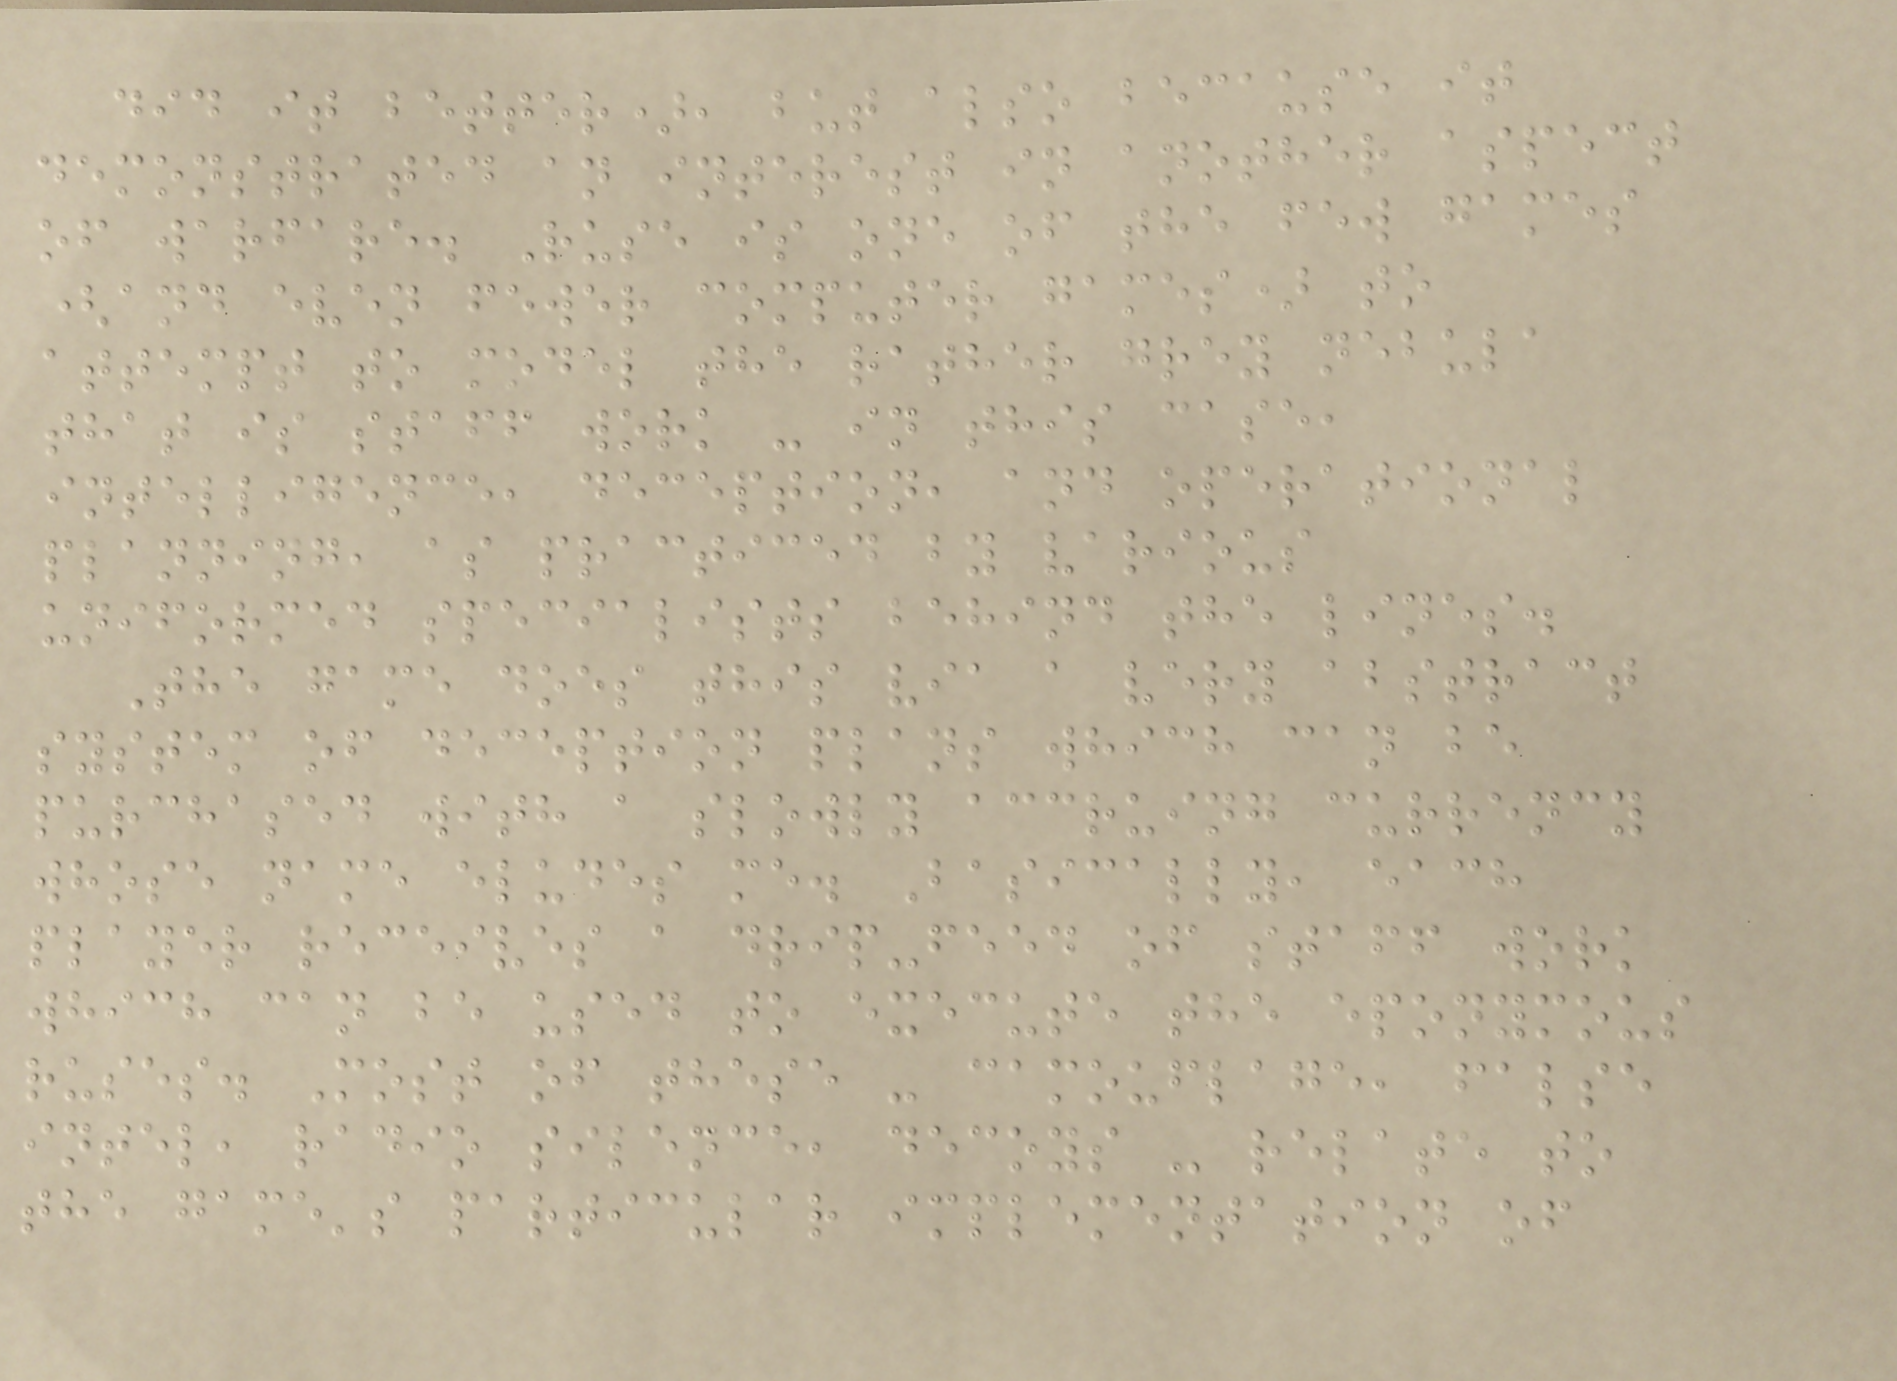did it better), but also because it
demonstrated an interest in another aspect
of warfare. Ruse is one of the few games
(and even fewer computer games) to
attempt to model the rather grey nebula
that is staff work - in this case,
intelligence, deception, and operational
planning, as practiced by various
uniformed specialists behind the lines.
The game does this via a very abstract
system of deception plans which can be
purchased with a slowly accruing currency
whose name eludes me. Basically, each
player receives a drip-feed of staff work
which can be used to execute the eponymous
ruses. Most of these - camouflage, false
intel, radio silence, decoys - relate to
the game's particular implementation of
